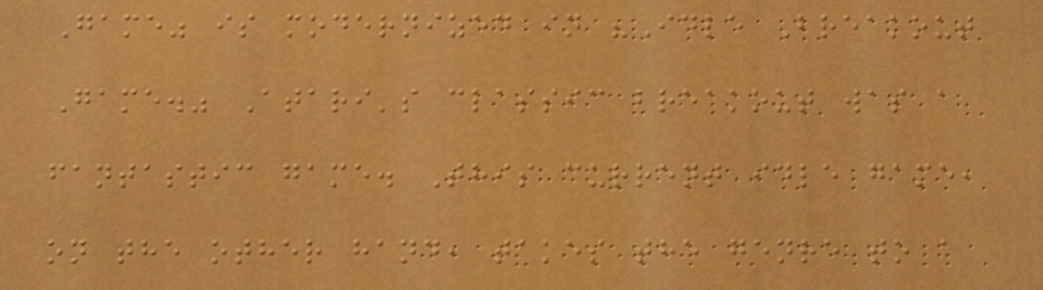Game" is modernized in "Idle Breakout
Game." Atari's classic breakout was a
fantastic game. This current idle game,
on the other hand, takes the genre to a
